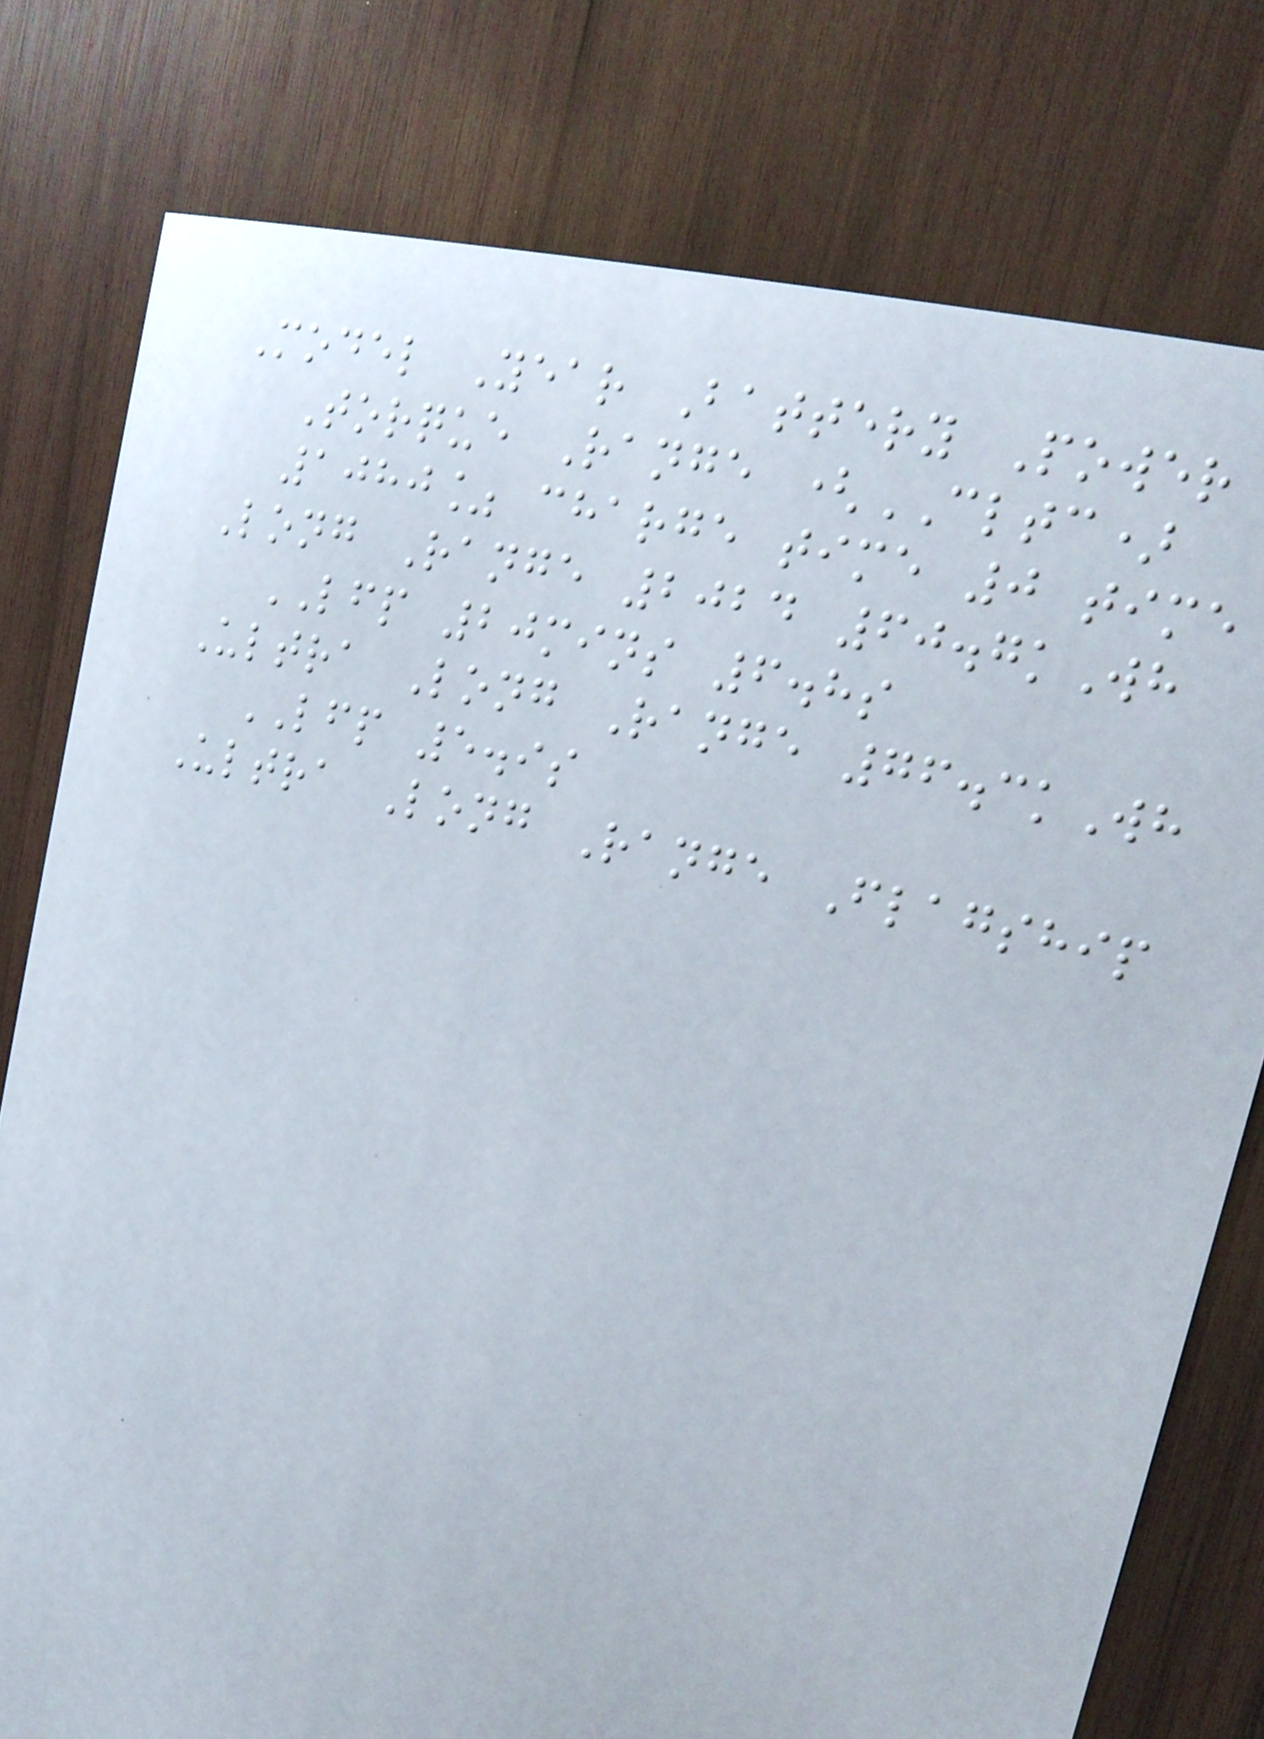Model Year Battery Power
Torque Range (CLTC)
1080% charge time 0 time
Long Range 2024 60.7kWh
LFP 20mins 6.8s
Ultra Long Range 76.3kWh
LFP 5.9s
Ultra Long Range Flagship
